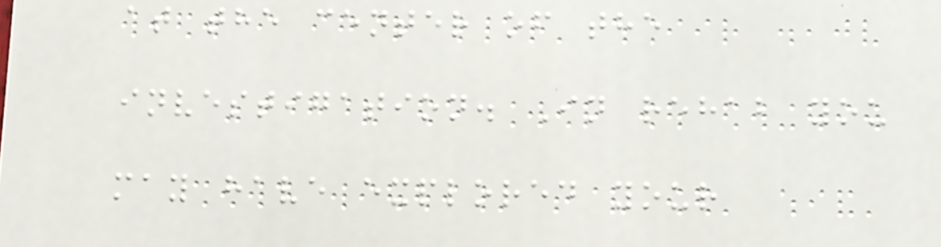at the center of the
investigation. In rehab you
may have explored your
